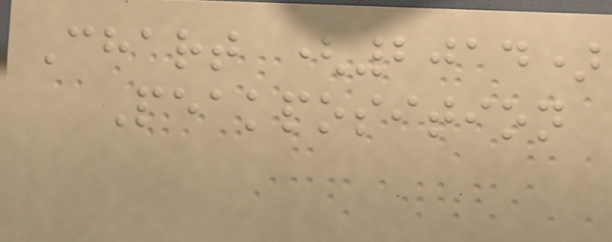Chart (2014)
Peakposition
